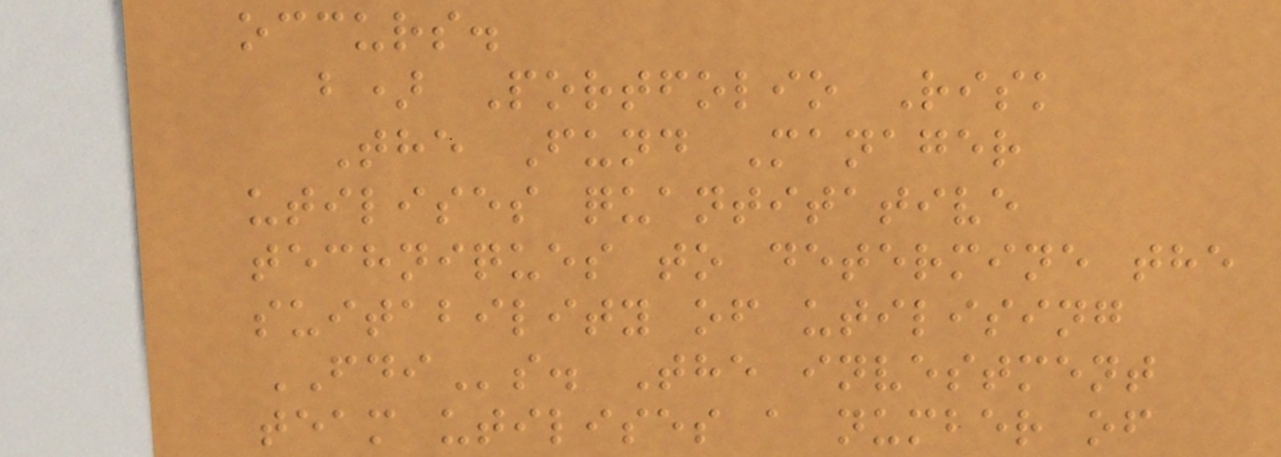occurs.
b) Portfolio Risk
The Fund Manager
utilises quantitative
techniques to determine the
suitability of utilising
FDIs. The investment
team utilises a number of
